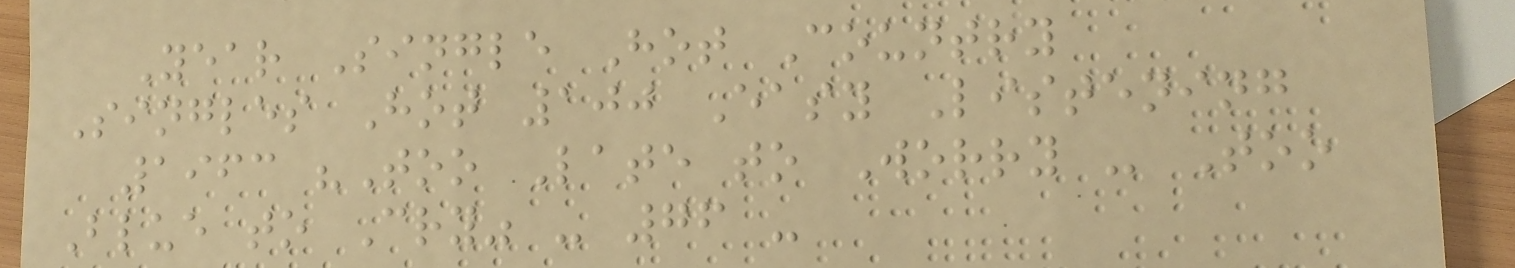Year Single Hot Country
Singles Hot 100 Easy Listening
1963 "Too Late to Worry - Too
Blue to Cry" - 76 -
